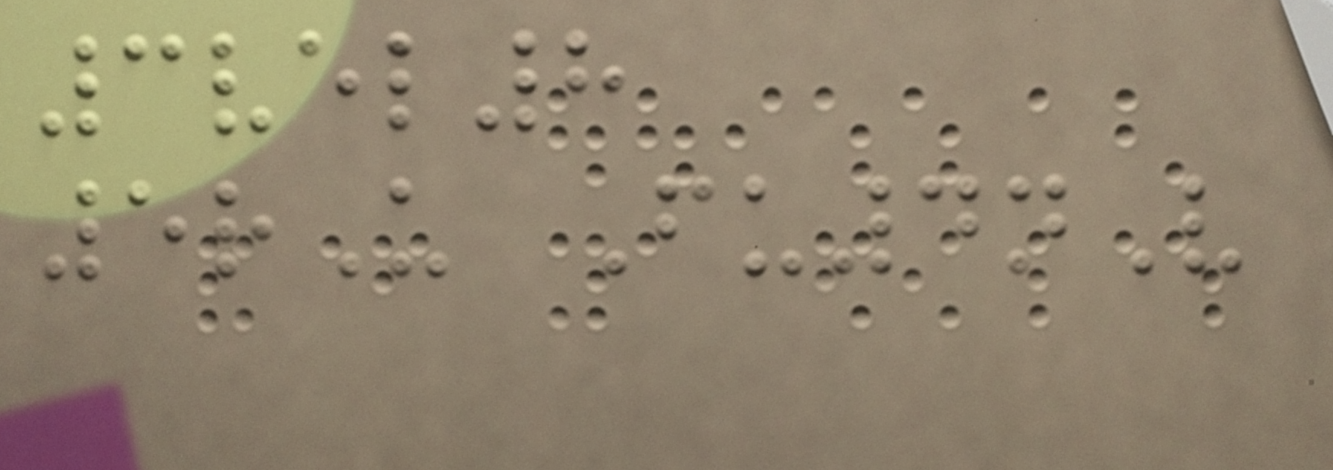3vel8
5rU Fu4nV
